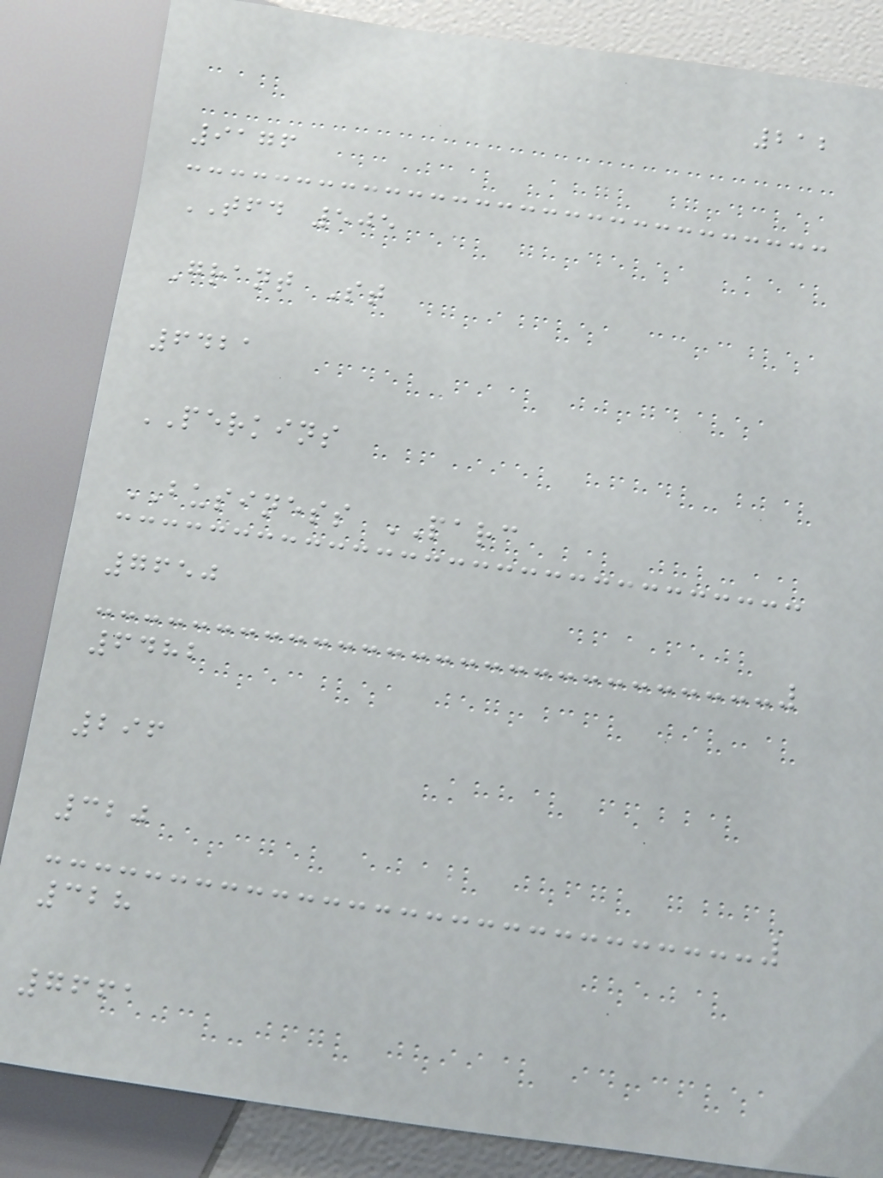212
9176
TFD 505
Grant St
6421
PERKINS
BUSINESS PARC
7650
6482
296
320
328
7661
